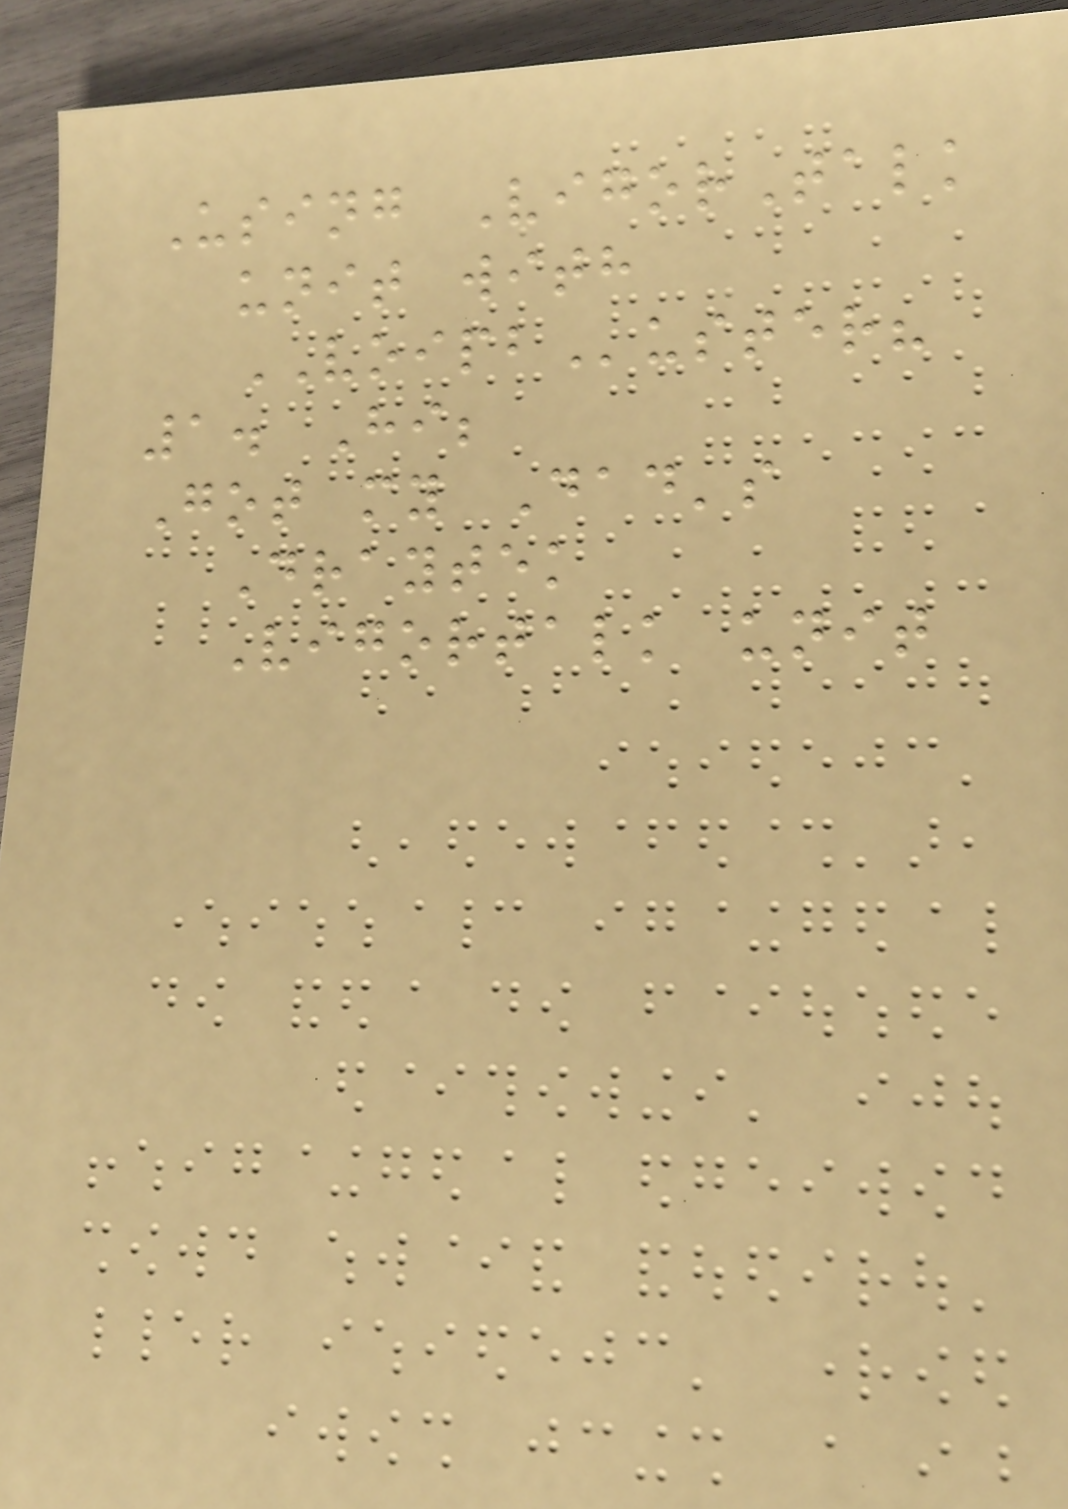Using VigorTalk
unit with
VOIPBuster?
1. Hi;
Got my Dad's
Draytek
Vigortalk unit
